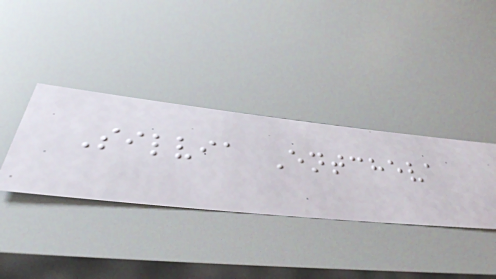Silvia Entcheva
